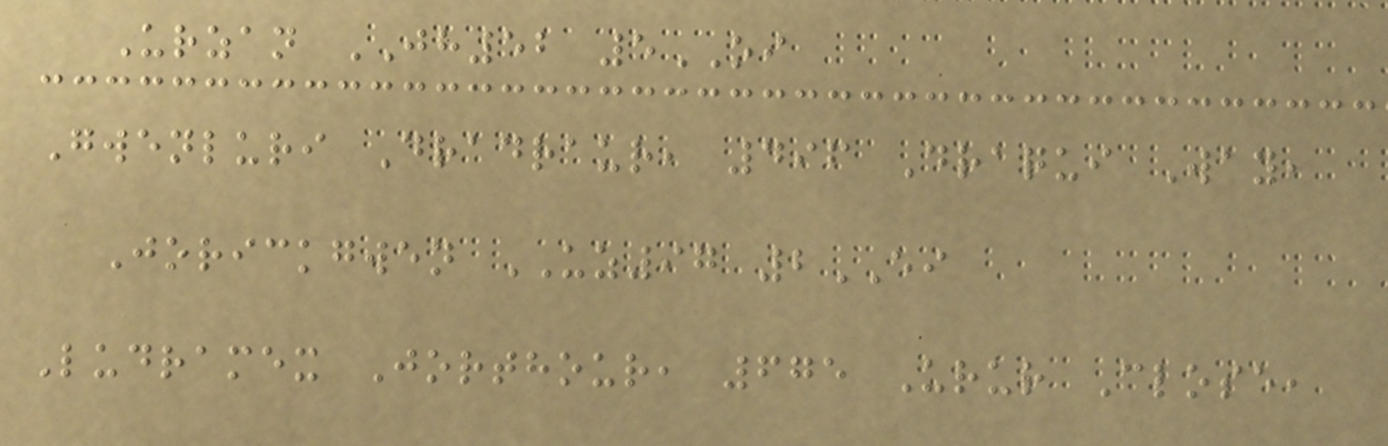Urzan JH52 5OI
Gwenluri Dradraur, 496 Draqui Way,
Jorickgwen UZ97 2EI
Ludramex Jorthour, 675 Urur Close,
